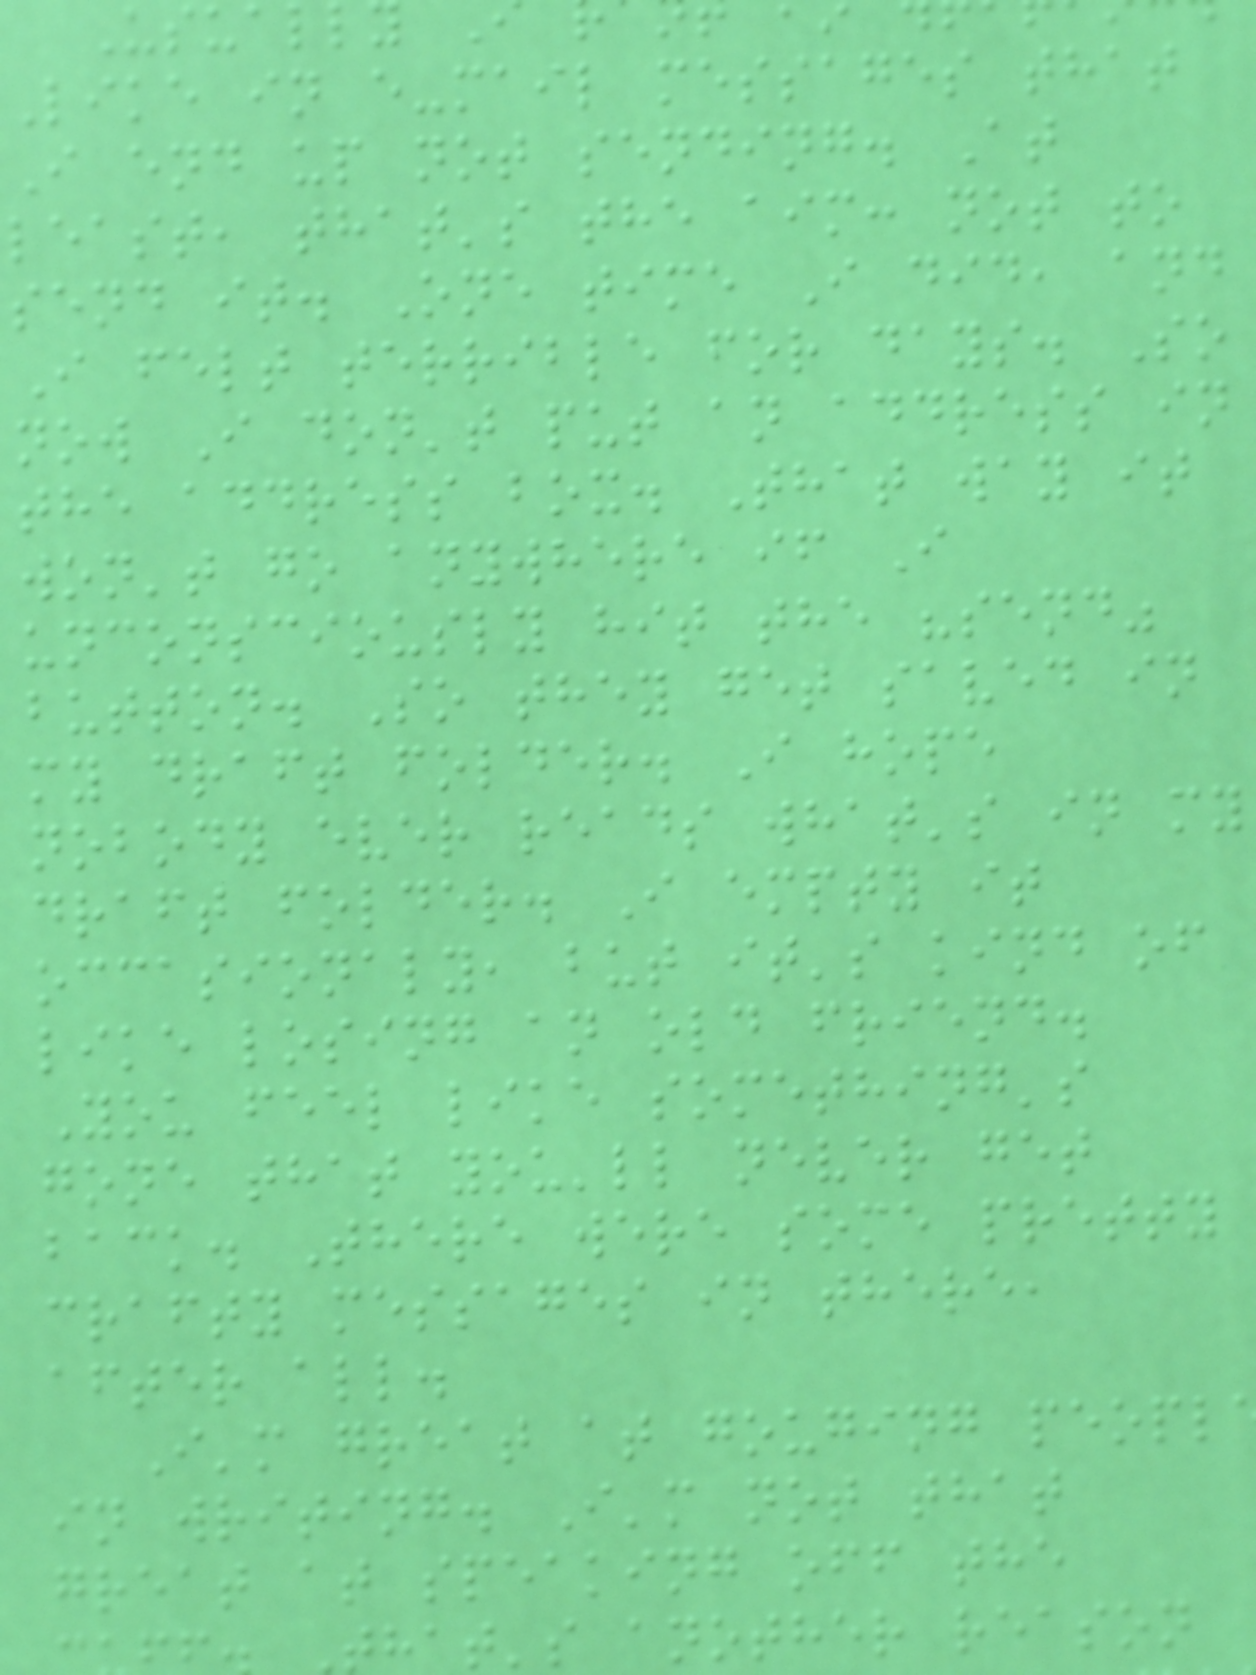Like in e-mail messages that
I end up not sending. At
least, that's the aim: not to
send it. One time I did, and
I felt terrible for days. So
now I don't put an address in
the address box. That way it
won't go anywhere if I
unconsciously hit the "send"
button. So they get saved in
my draft folder. I hope
nobody ever reads what's in my
draft folder. I empty it
occasionaly, but it's kind of
like losing an old friend.
You feel like something's
gone that you'll never get
back. There were some pretty
crafty messages in there,
after all.
I'm great at gouging peopl
in writing. I'm not that
great at speaking off the
that's another reason
